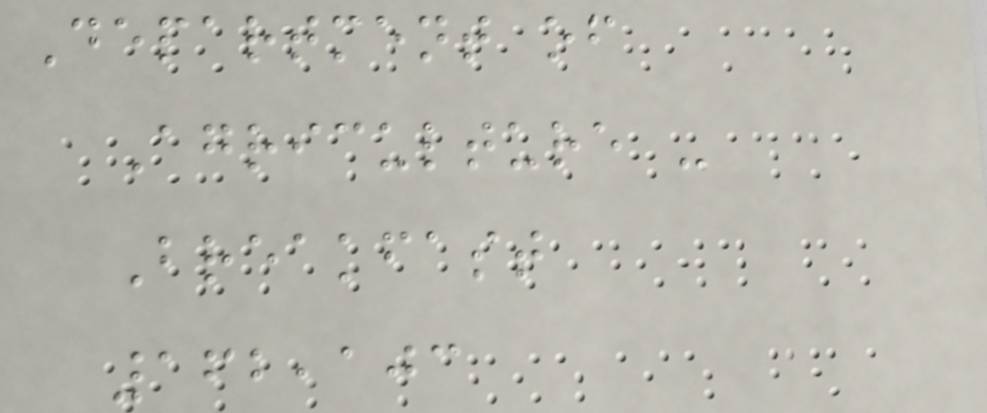Department of
Agriculture -
Breakfast
162,103
